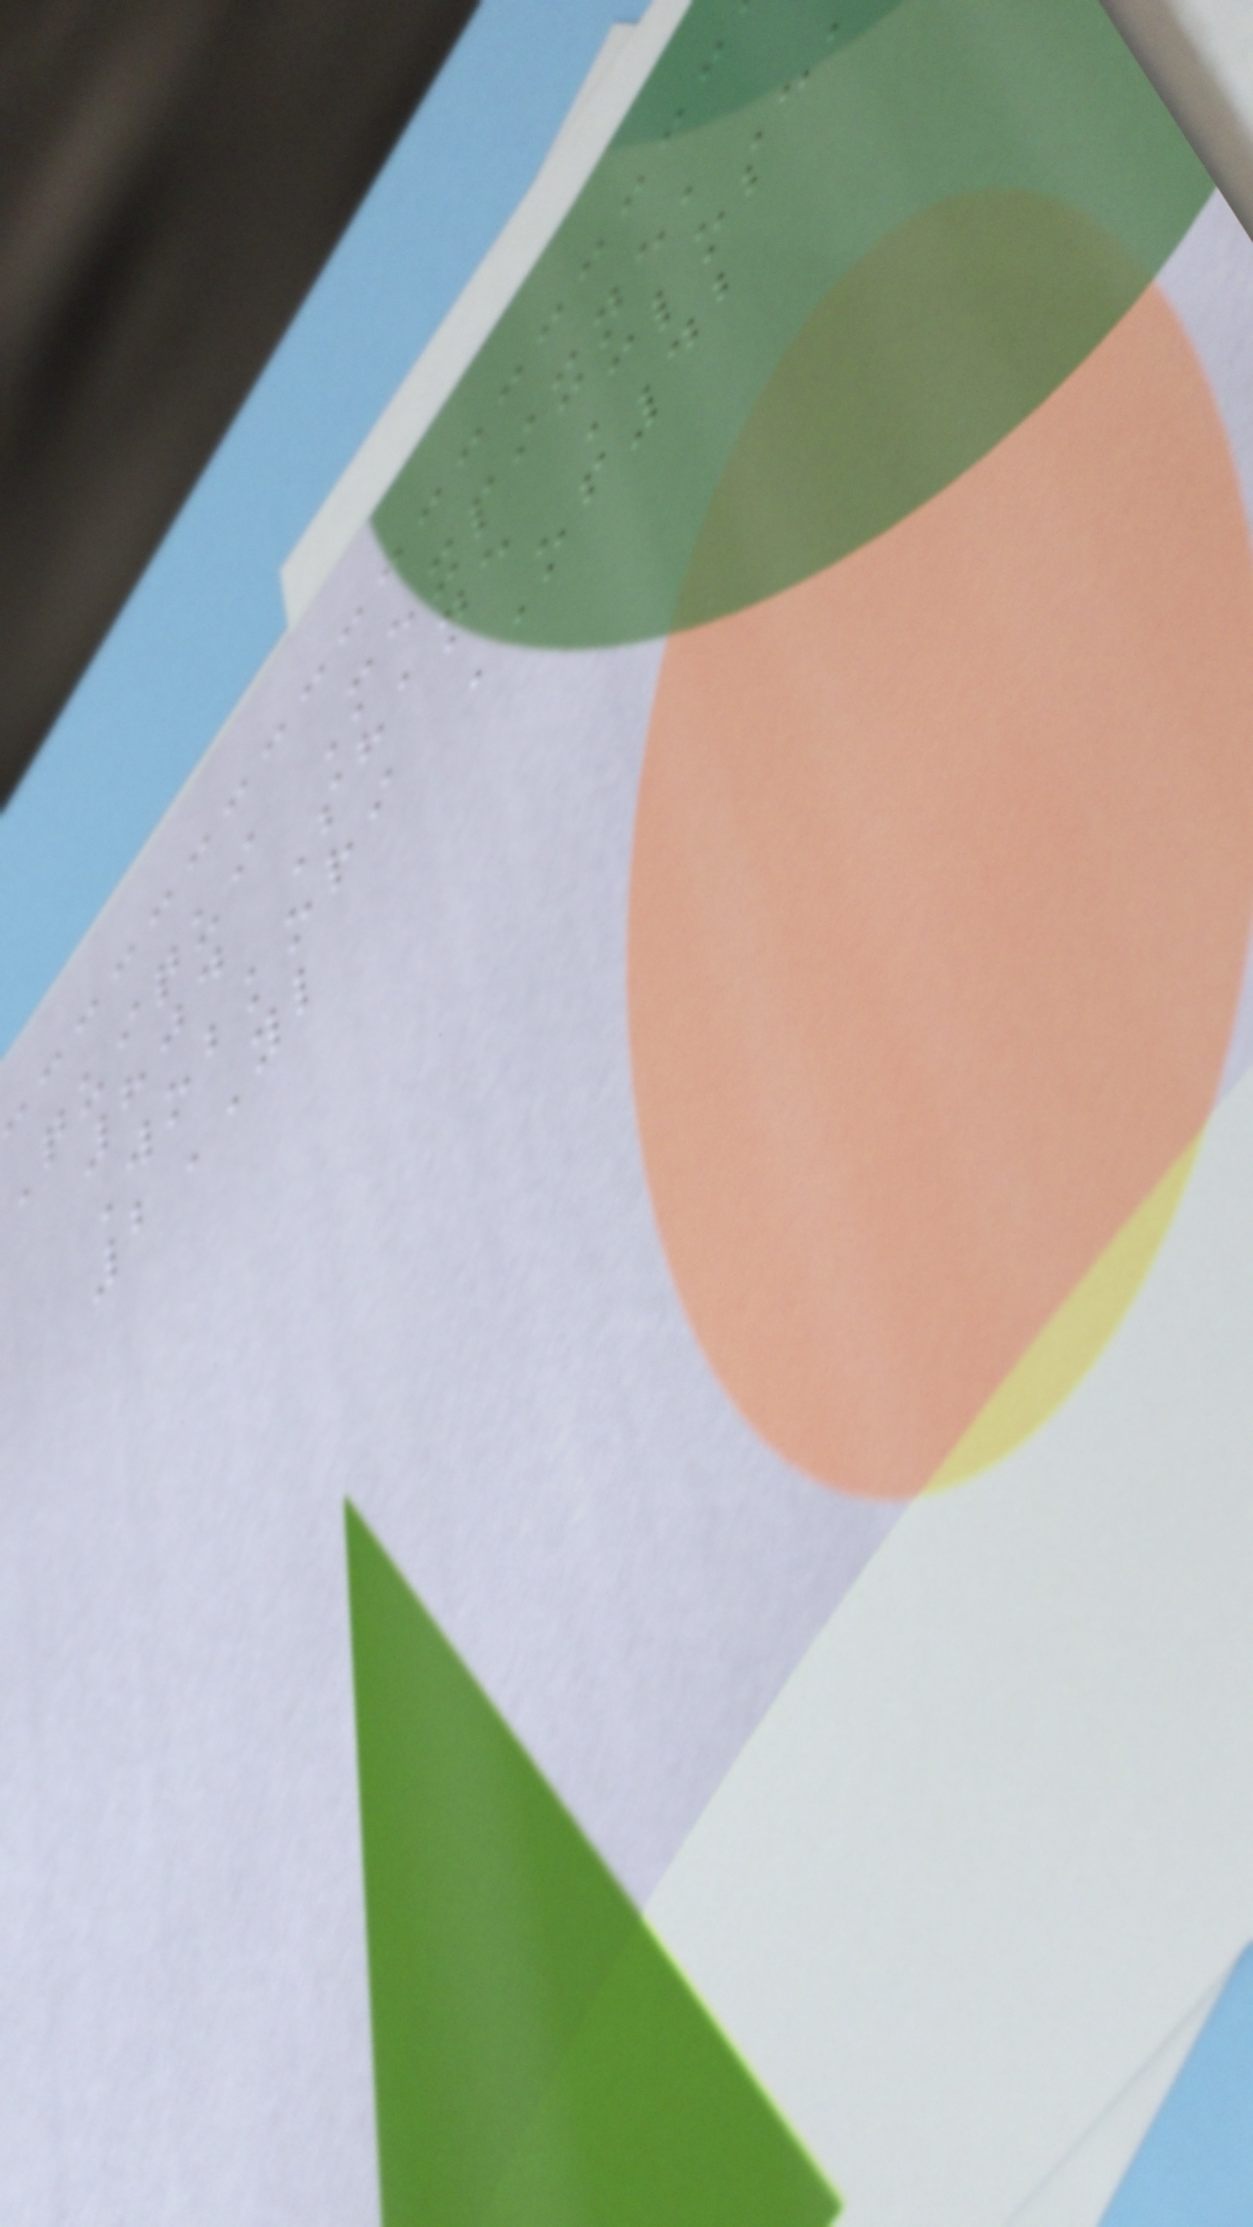Quiqui Mexpixne,
804 Shane Close
Wobkori OF42
2YL
